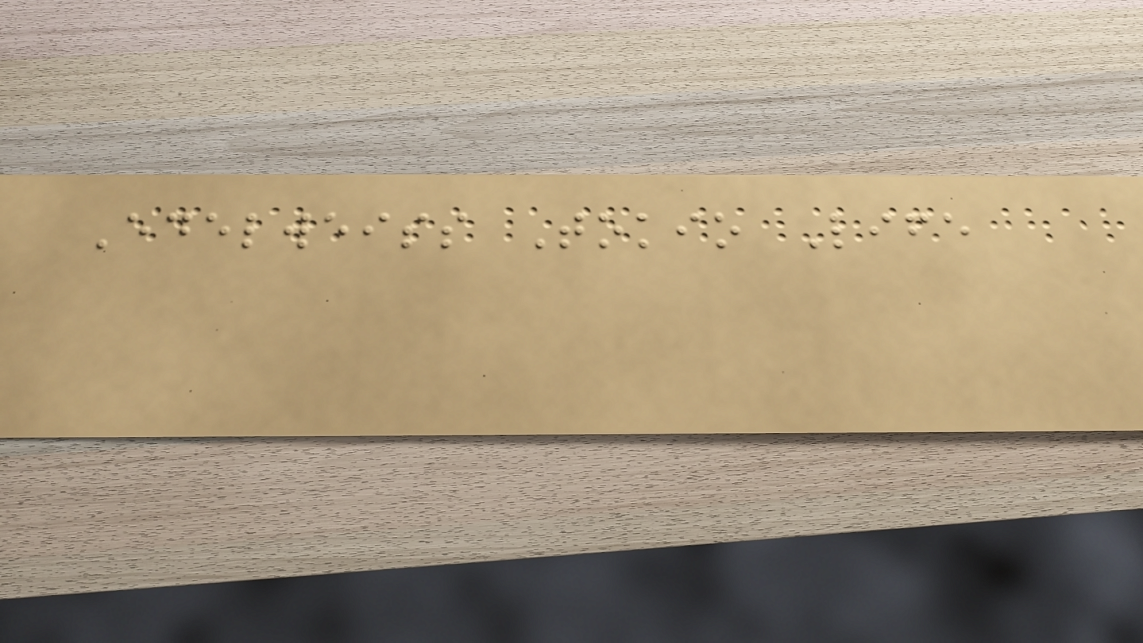Edelweiss Tokio Life
